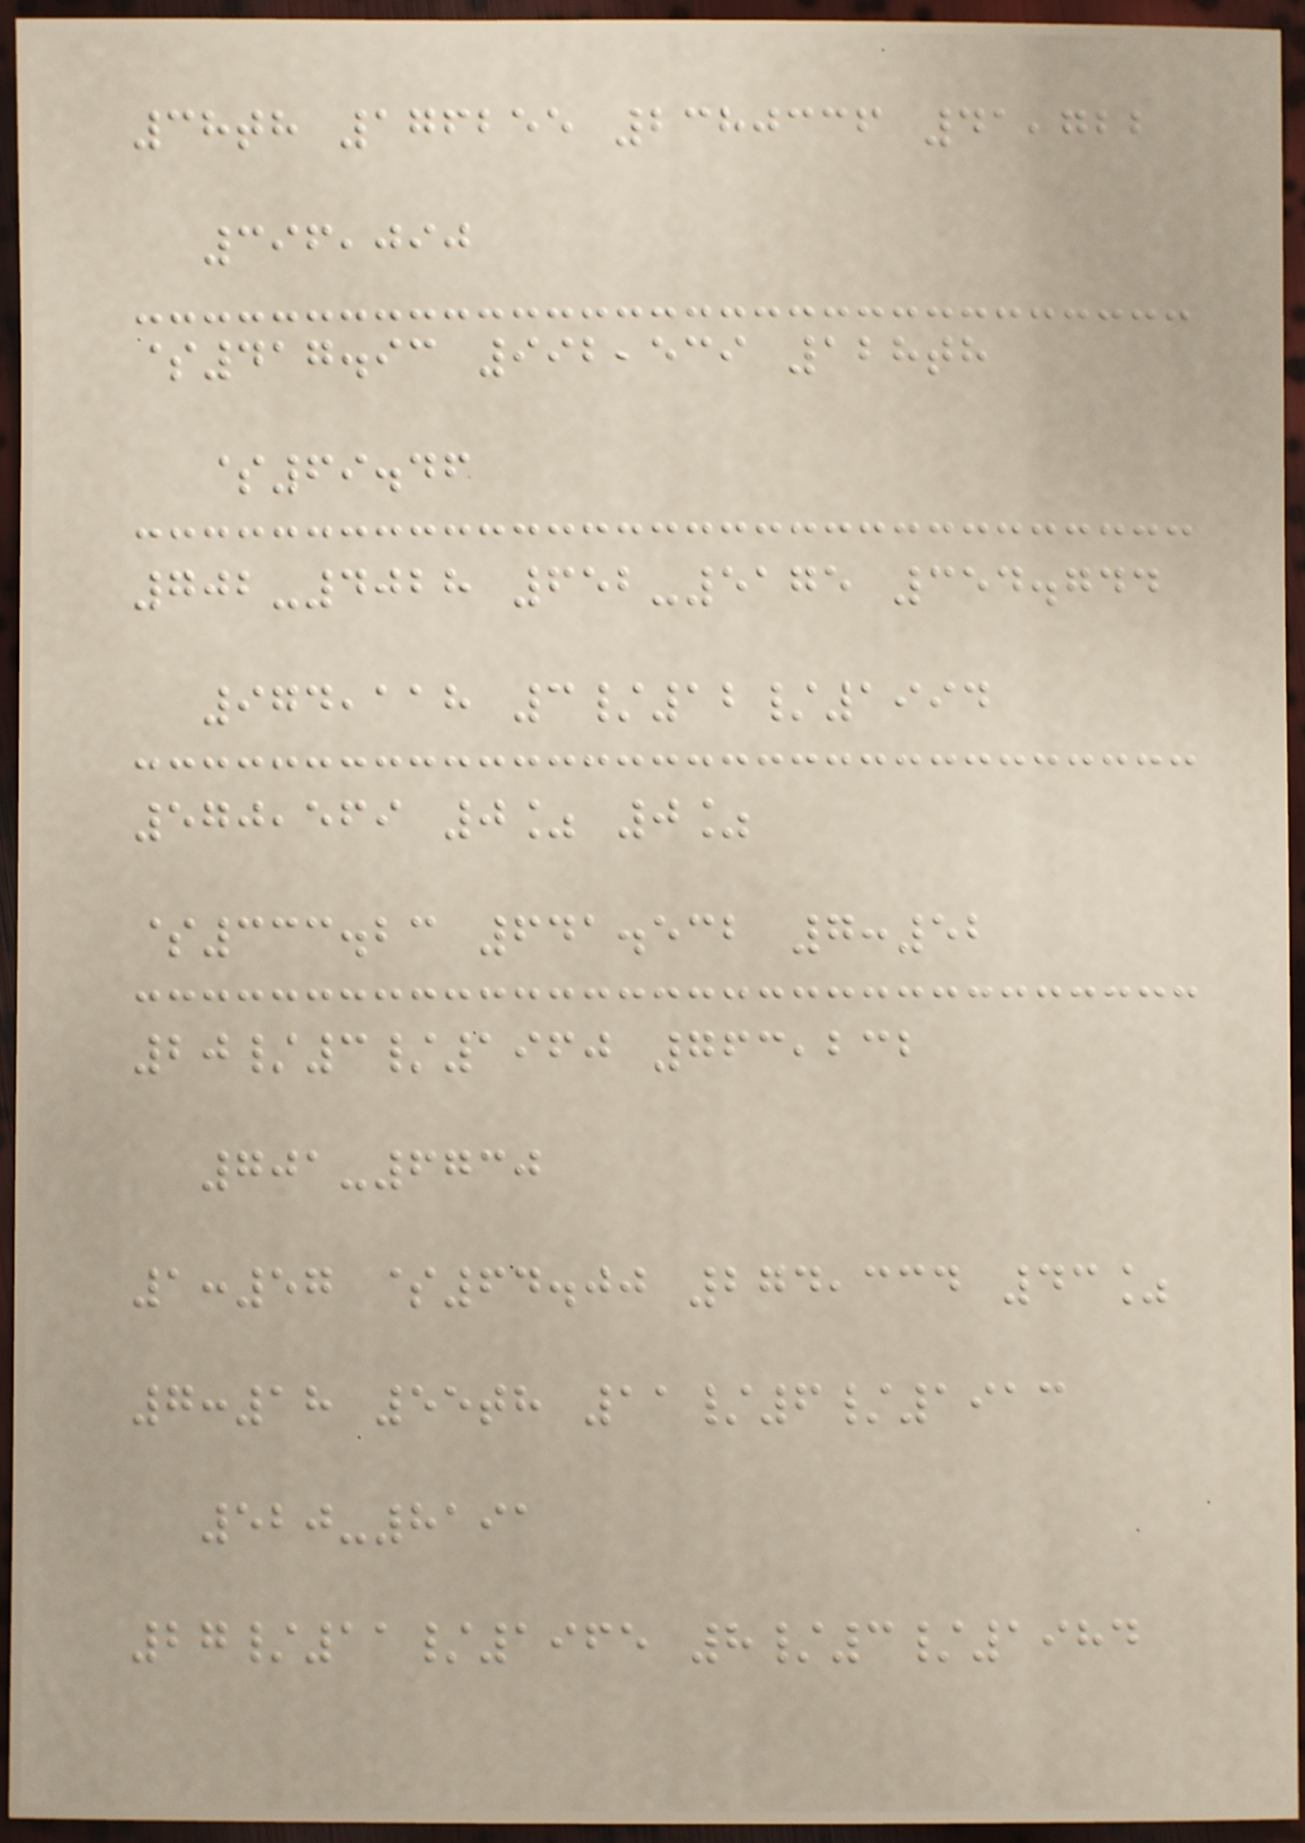38th 176255 2380336 41,722
396,090
$417.93 992,539 128th
$69.46
702-4028 652-5175 354.744
974,118 3/12/1994
570,569 0% 0%
$333.23 641.532 7:52
20/3/1960 763,232
701-6730
1:57 $64.00 274,334 43%
7:18 55th 11/6/1913
520-8191
27/11/1965 8/3/1984
